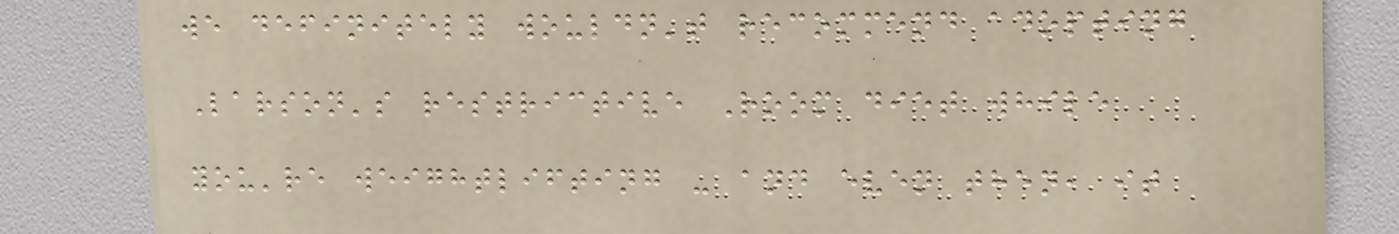we definitely wouldn't recommend adopting
Larson's restrictive Room diet while
you're weightlifting - and even then, it
